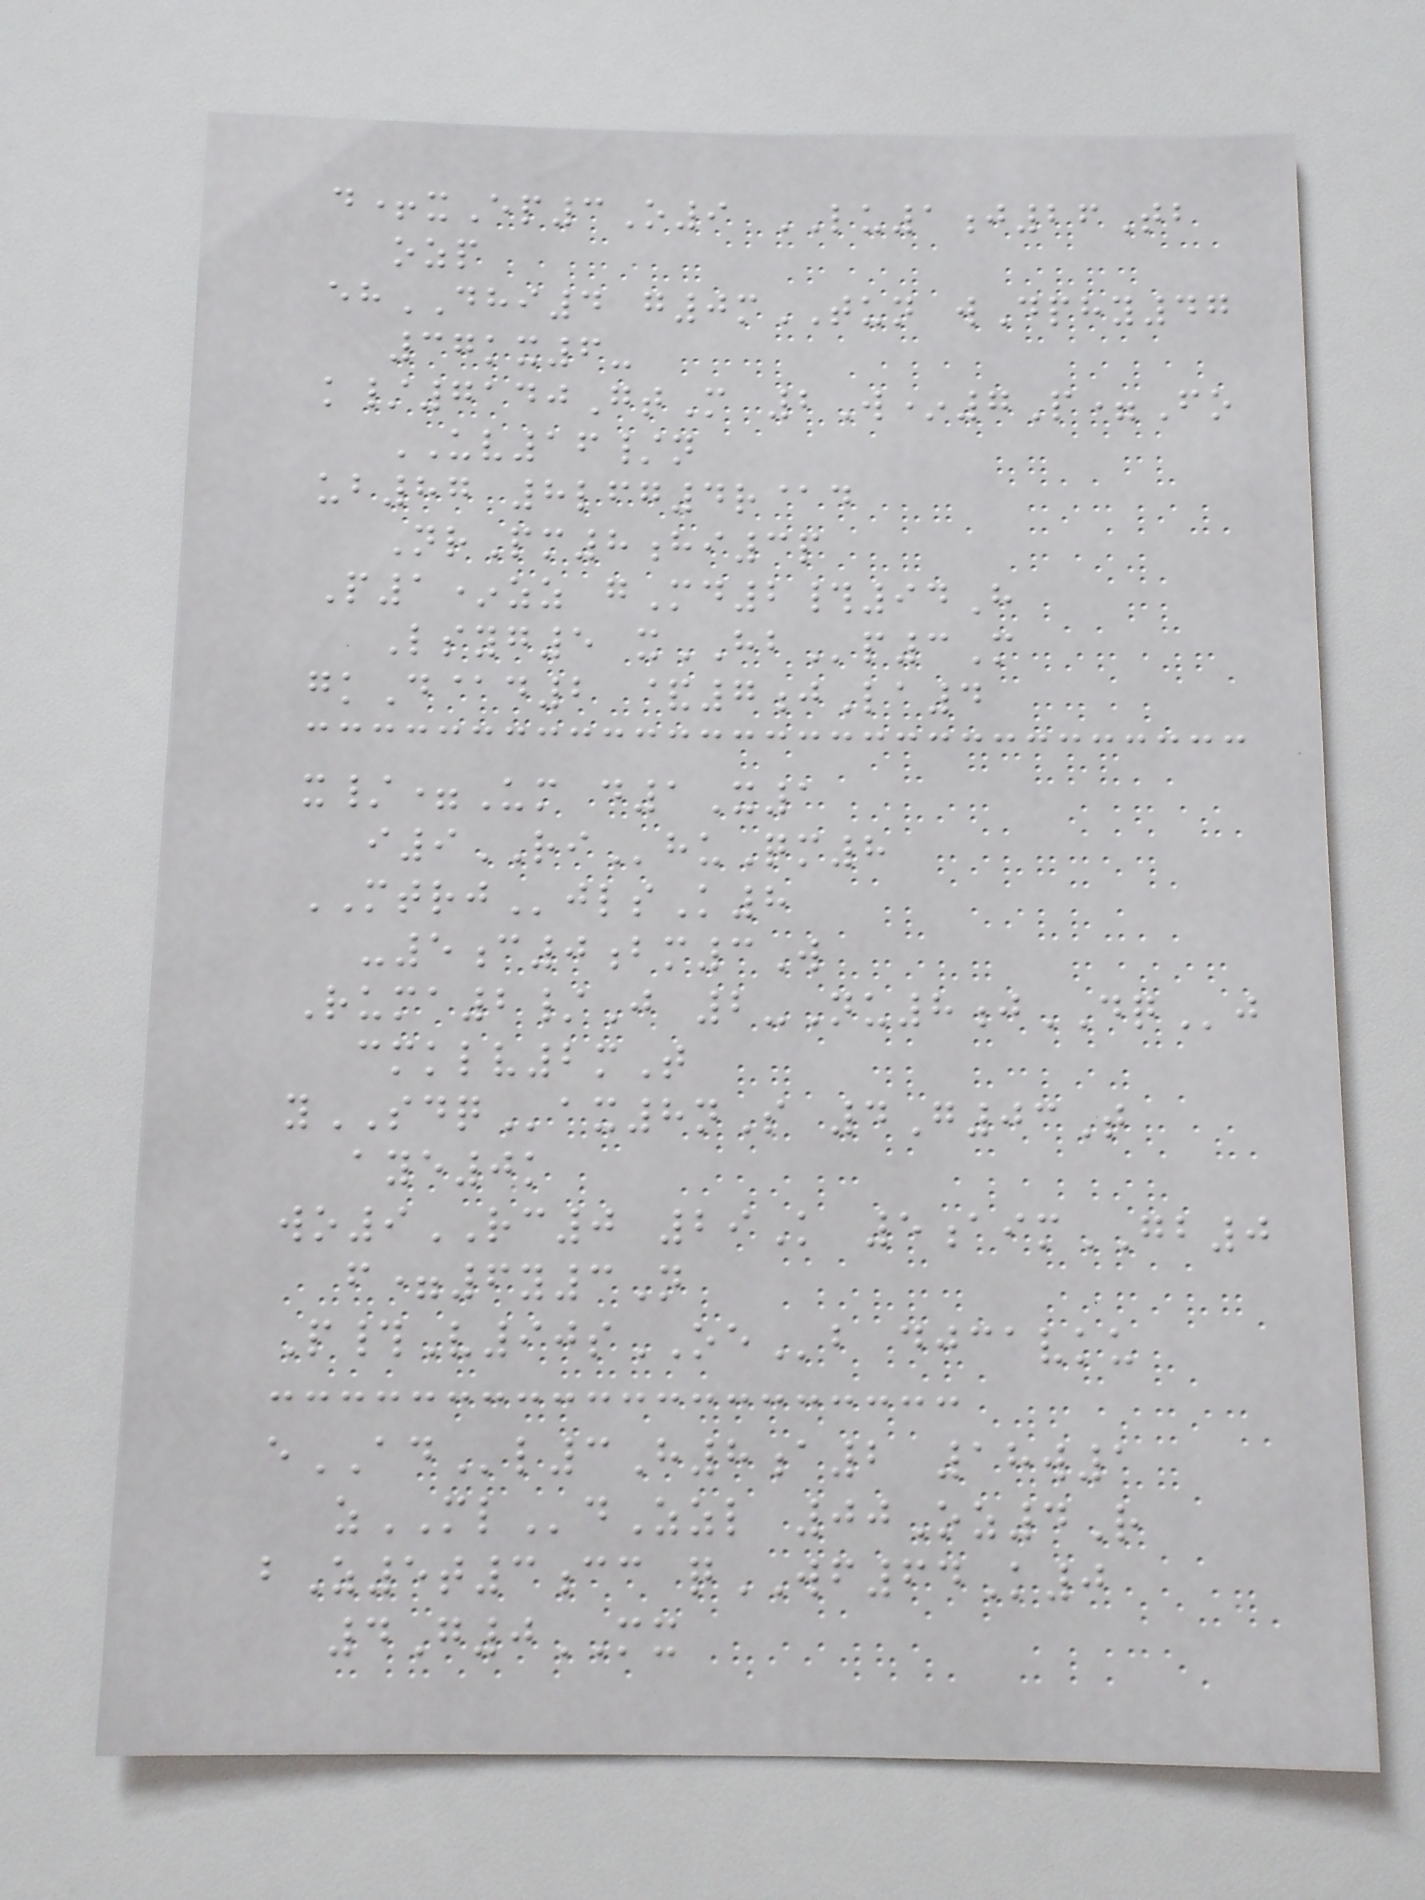d+xEp3O9 LU1j26Tb
ozp
ehDHI4 g0mTUN wDphy47
37kx6-
k/7140GtM 2W*7P=Fo
UV16/n
ub87 8lfg4r@d
NrPm8hi3p
P1*zz gMd2#94H
Lsyg5 xHBp3M
gkD@d2 &7jLa4
x/=Um d1X1
i9RIhuQm8
MTRJjlsK8
-5c0bm3W
Ruma2/J 2-Nu8jDQj
cmklv2mT
ySDQax8nS 4G03T
aye0k
wo9RC0 29K 5aimGB0
f=6y3N
P#V90sOEb djcavku
eADl3H8a2 18w1
zMLdZzl 00Oz4R
bZ5t3cc qWF64K0
4G0MX
